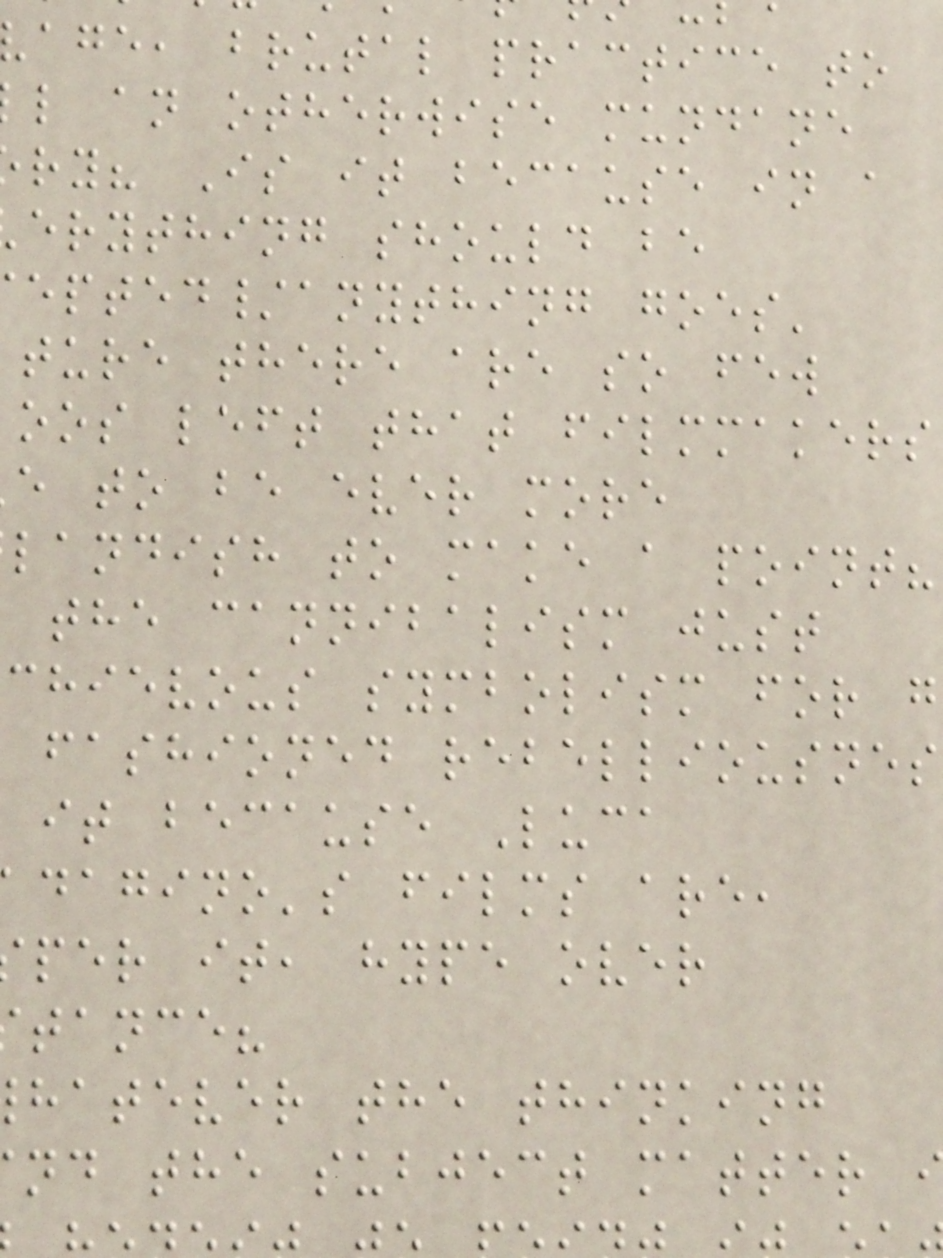age, brutal practice to
l an otherwise mundane
ry? Is it because in a
erything should be
epted/anything goes'
ture there are so few
oos left that filmmakers
e to be ever more
landish to make a point?
the cannibalism just
chievous symbolism for g
fashioned rebelliousnes
it because Luca
dagino's films are,
per it, hype over
tance?
hatever the thinking
nd the subject matter
